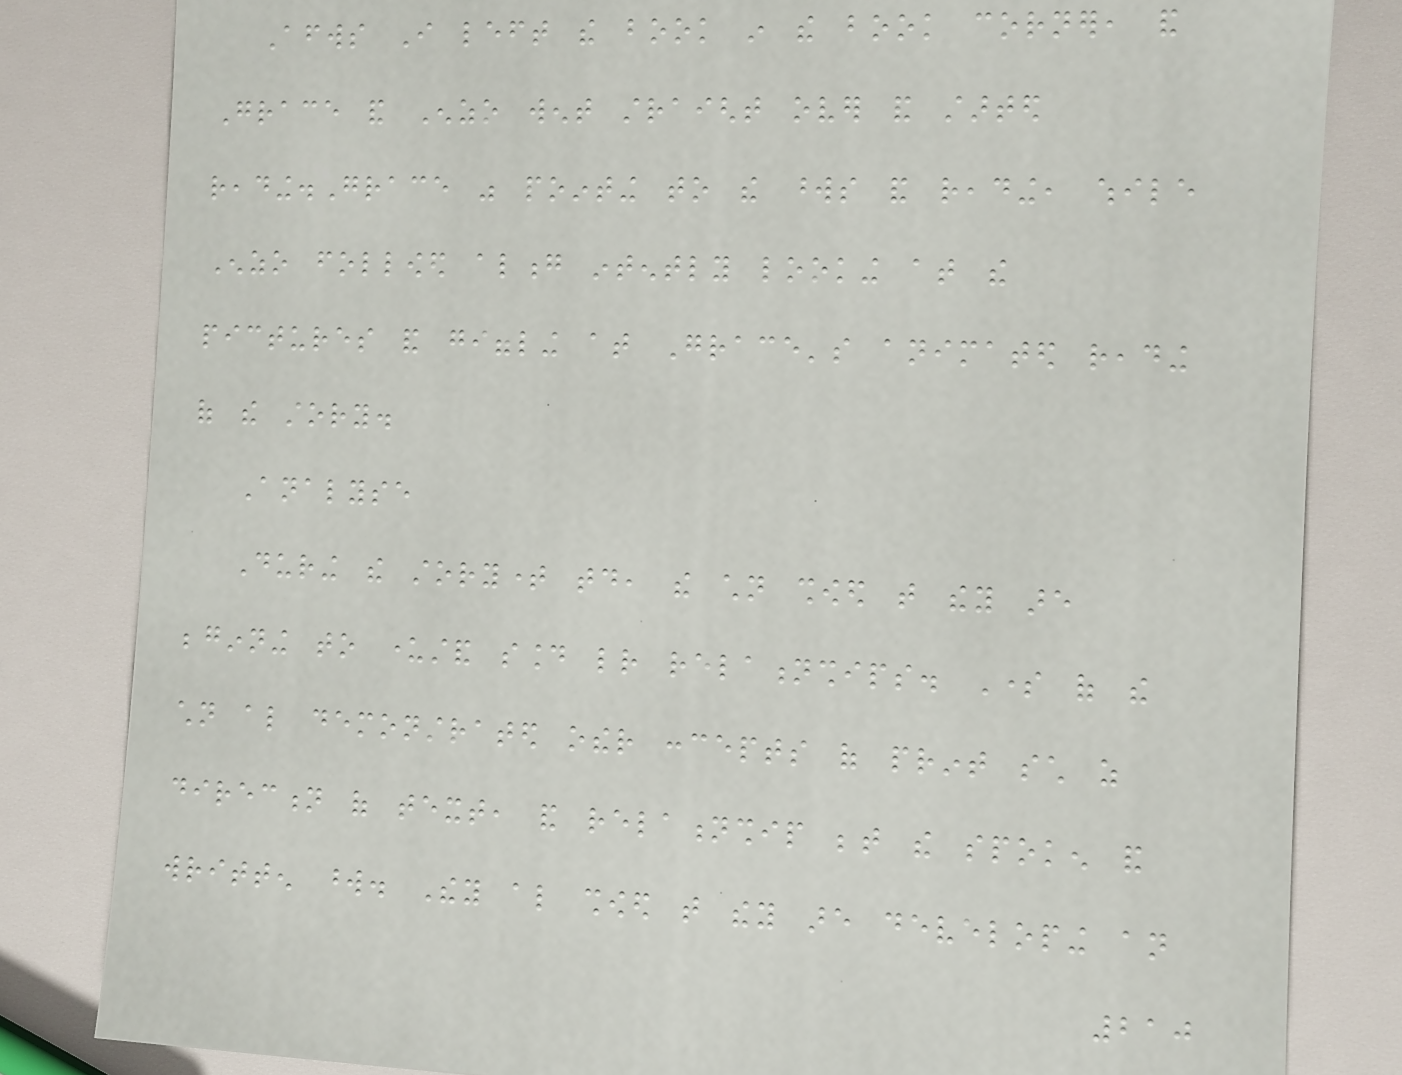Afterwards I left the book in the book corner, and
Grace and Enzo went straight over and started
reading.Grace was pointing to the words and reading, while
Enzo followed along intently looking at the
pictures and giggling at Grace's animated reading
of the story.
Analyse
During the storytime today, the children showed that they are
beginning to understand sound letter relationships. Some of the
children also demonstrated other concepts of print such as
direction of text, and relationship between the spoken and
written word. They also showed that they are developing an
210
